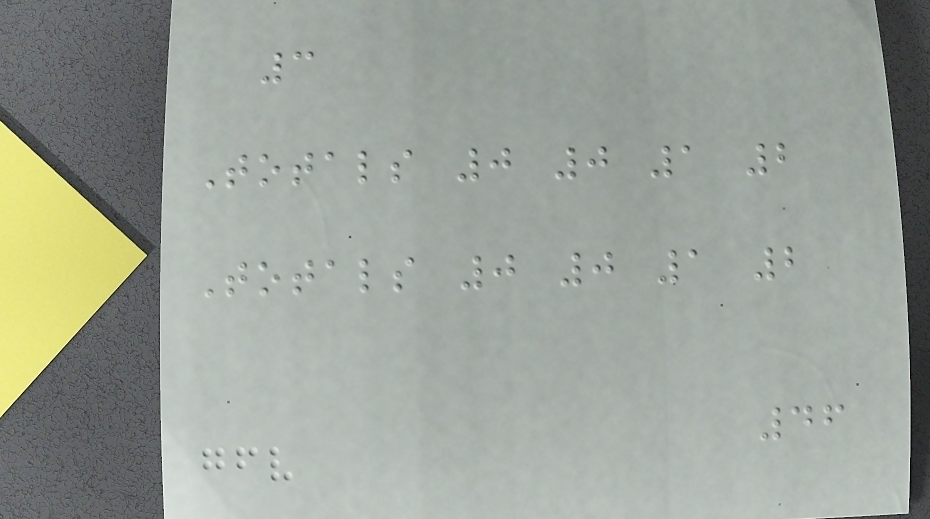3
Totals 0 0 1 2
Totals 0 0 1 2
46
